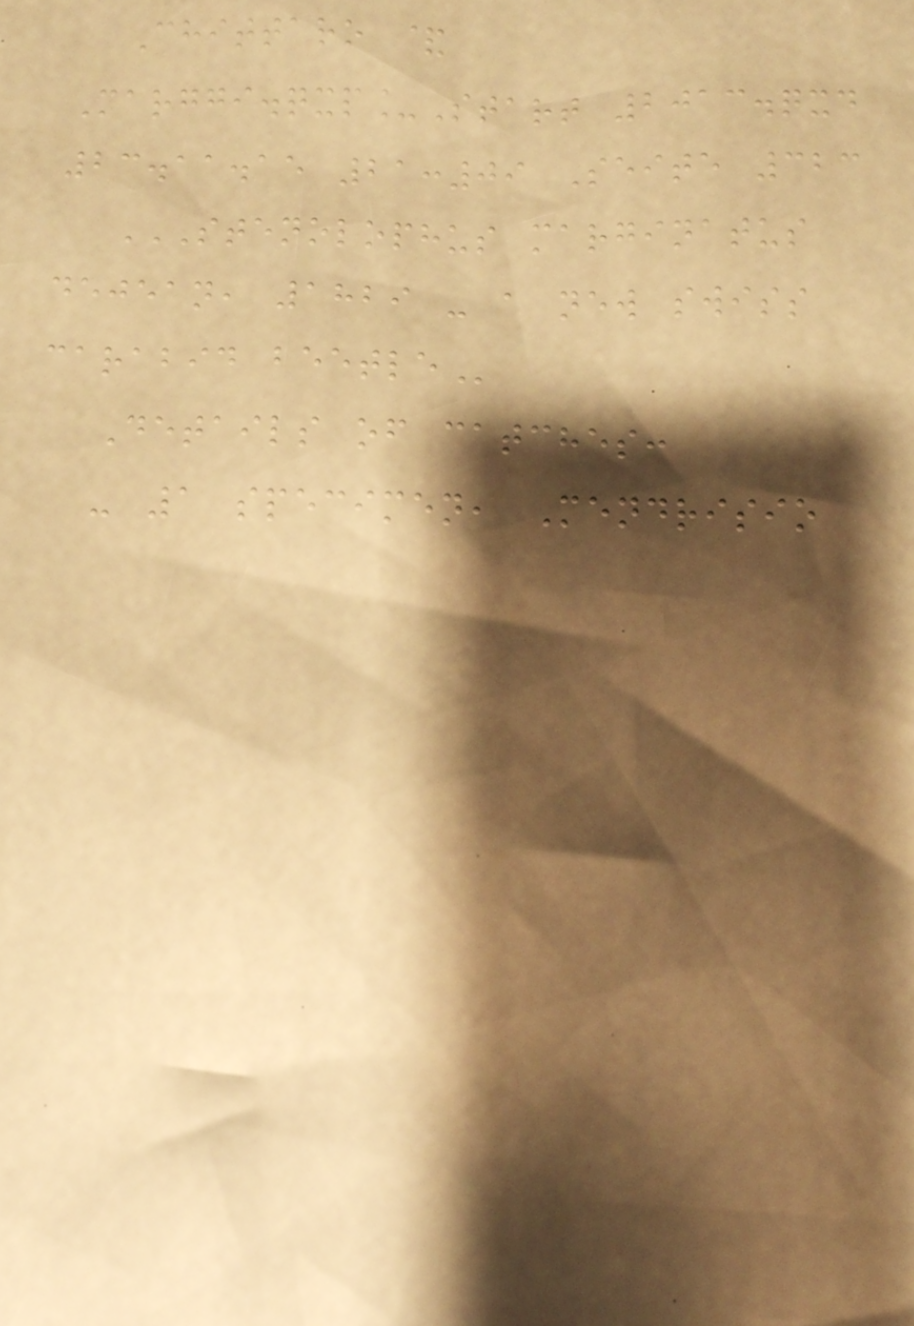Chittaro &
Marggi.qxp_Start 2013.qxd
23.11.15 21:09 Seite 323
STENOLOPHUS MARGINATUS
DEJEAN, 1829 - A NEW SWISS
CARABID BEETLE
Details of catches:
- 1 specimen, Mendrisio
